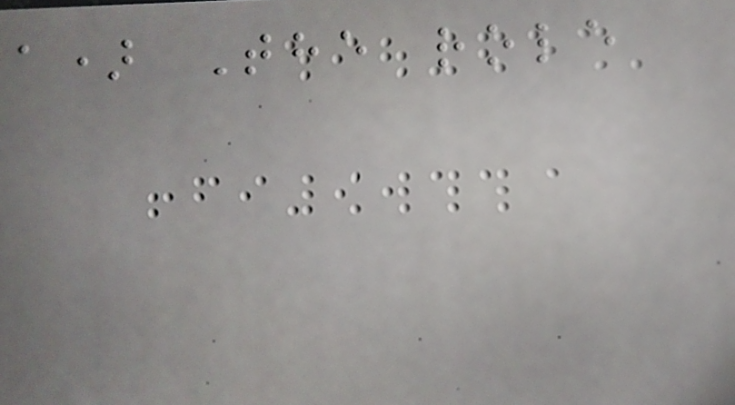a) The role
